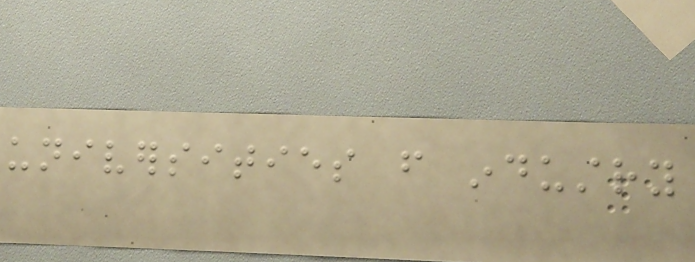universities from industry
